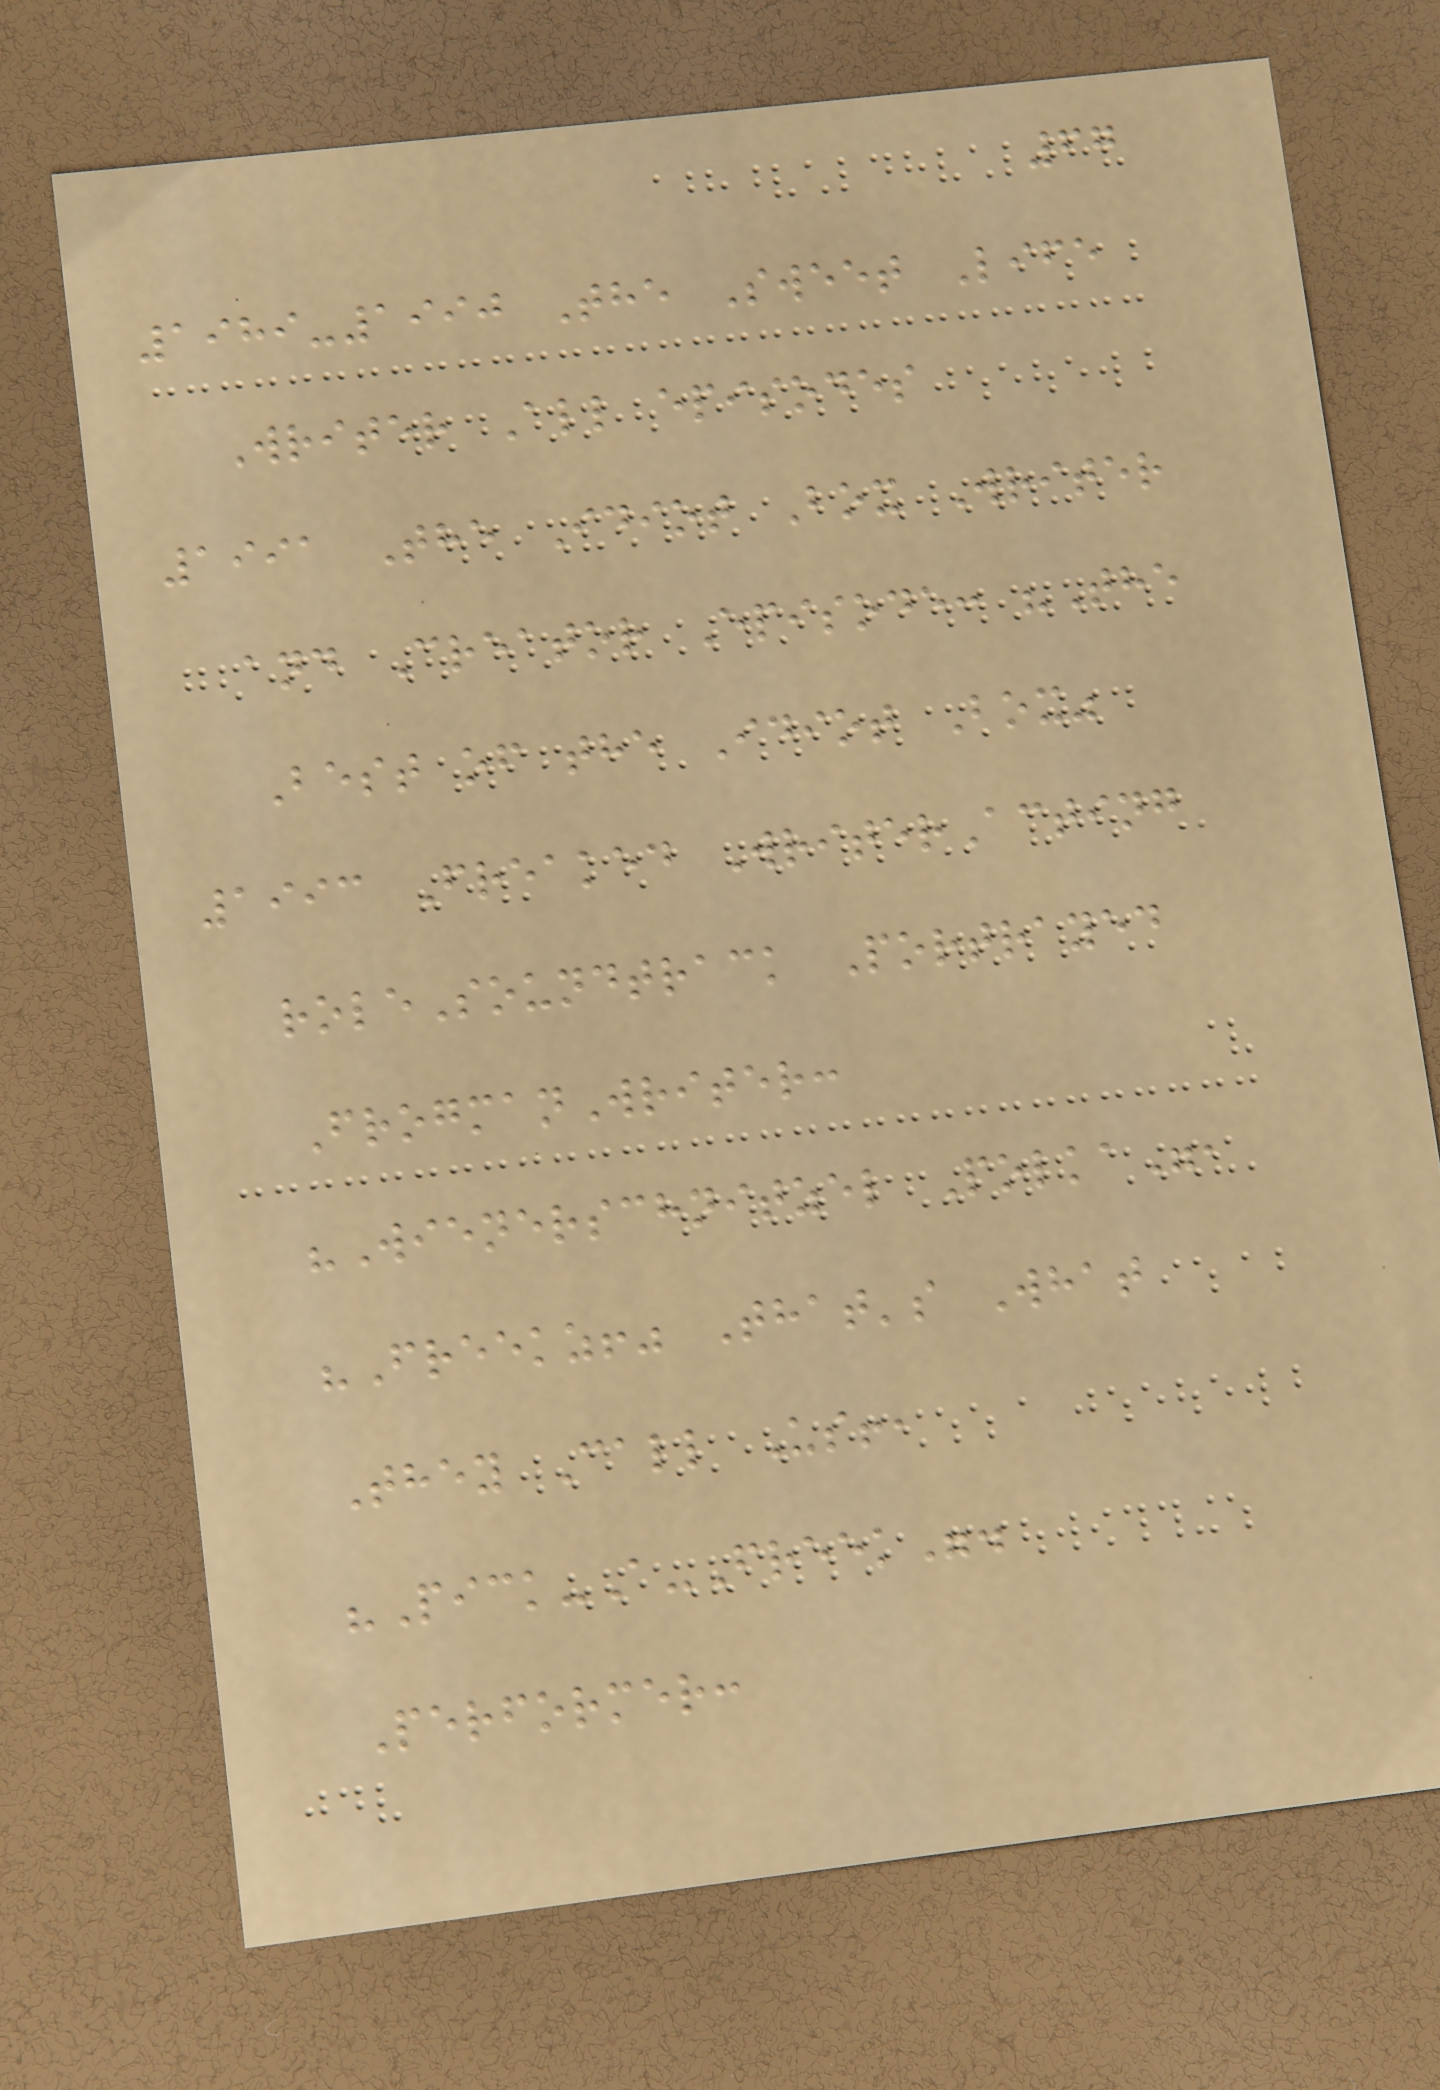67
1989-1990 The Sweet Life
Writer All episodes
1991 The Idiot Box Writer
and Creator Episode: "The
Best of the Idiot Box"
1993 Freaked WriterActing
roleSoundtrack Portrayed
FrogmanWriter:
"Wienerschnitzel Polka",
"Freekz!" That's What
They Call Us!,
"Pick-A-Freek".
Performer:
